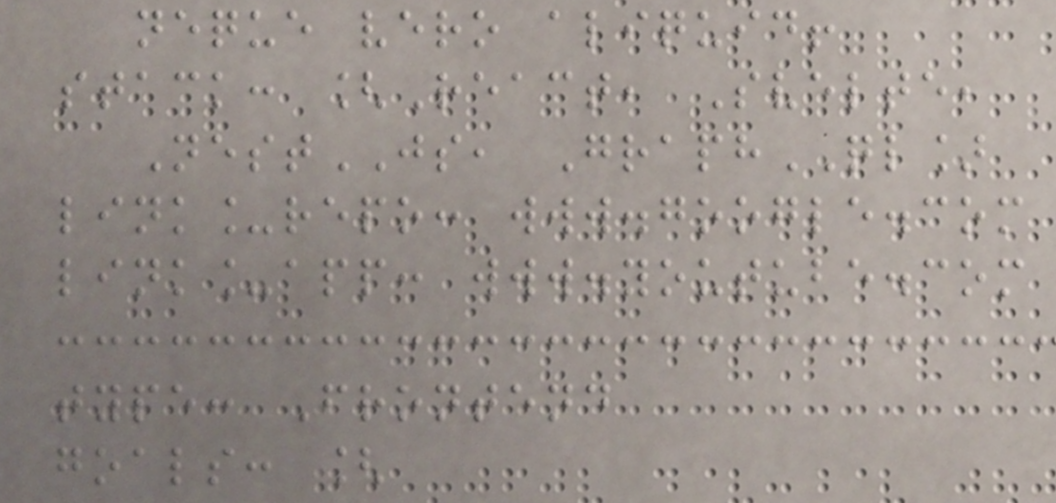neque vero aliquid!
stack: [React, Svelte,
NestJS, GraphQL]
link_repo: www.google.com
link_app: www.youtube.com
type: Frontend
goals: [
